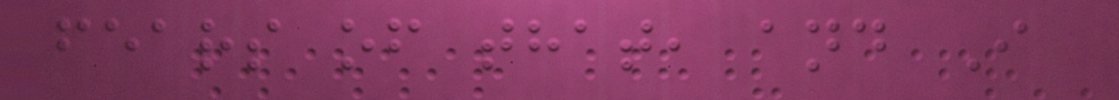fears of that, and I
